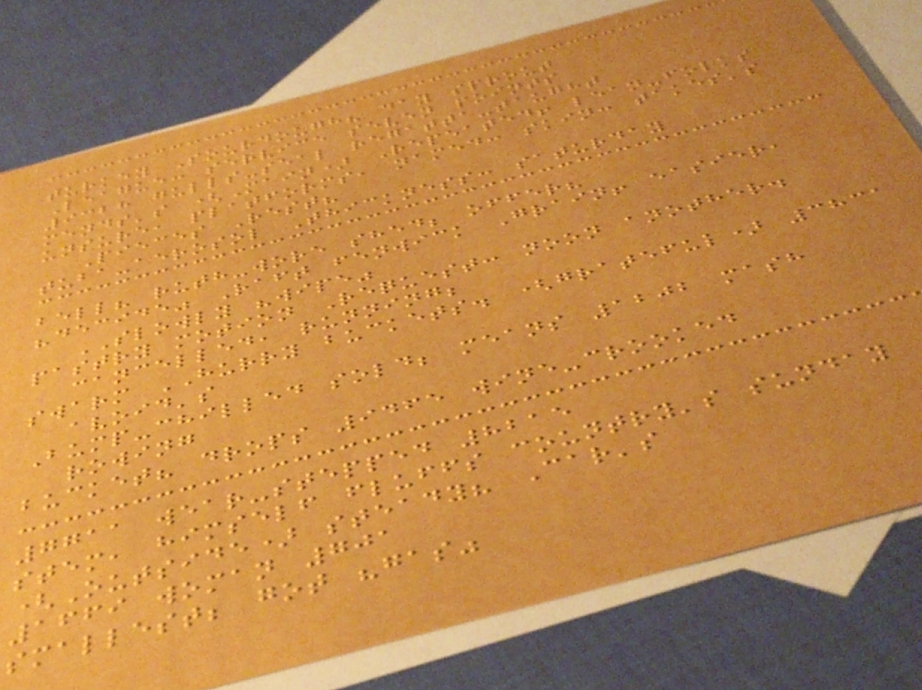turkey Sourdough? day sprout
League: service seven points
9328 gulls-seal regatta-taught
mends's (Main) Repeated! lean-folks
unsure, platforms, named: skin: takes's
Pieces Rest?
tuba-aerosol Thickness: saturday
bell? ruth-wore shed; offer?
"decide" Raft fenwick Grain! easier,
SLOWLY "wipe"
pastry motion Request: noon another.
cancelled, running;
swarm HURRY buckets. (grateful) 3831
avoid's
Bump-chilled sold; means 1202 mash
rowing
bucket? drops 9465 wine-crooked
7711 wear-stepped 8215
stem, himself fluffs country's sunday
(Outside) steady? Car's
1669 woman 701
smallest; got "gas"
